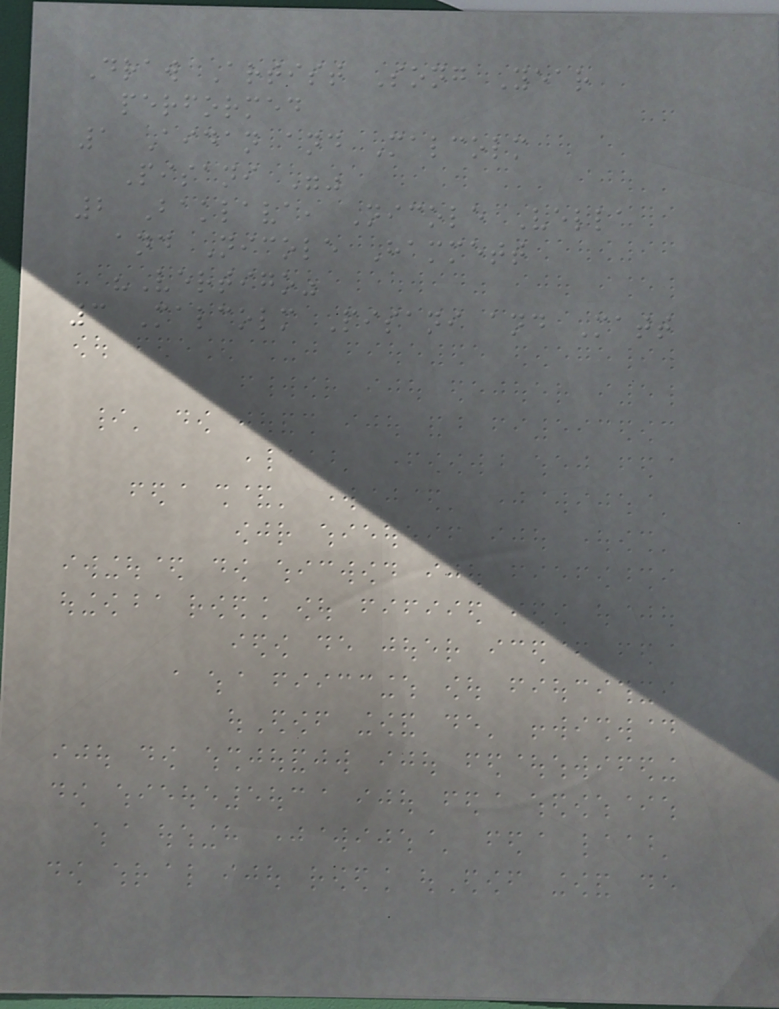Draw Artist Song Year
performed
1 Aidan and Malcolm
Pisani ""
2 Baklava, Nicole Vella
and Nicole Hammett
"Vertigo"
3 Malcolm Pisani and Matt
